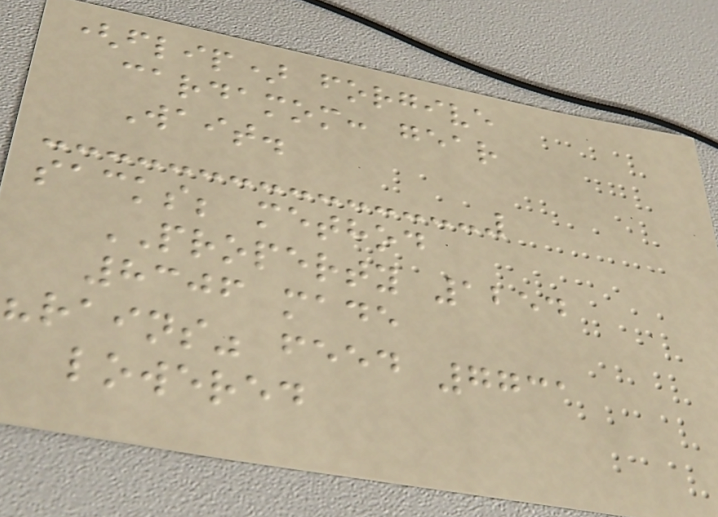(flip) forgive
cardamom: gear
Wait.
sacks; method
PROPERTY 1254
8306 made
"rains" feed 7731
lowered
